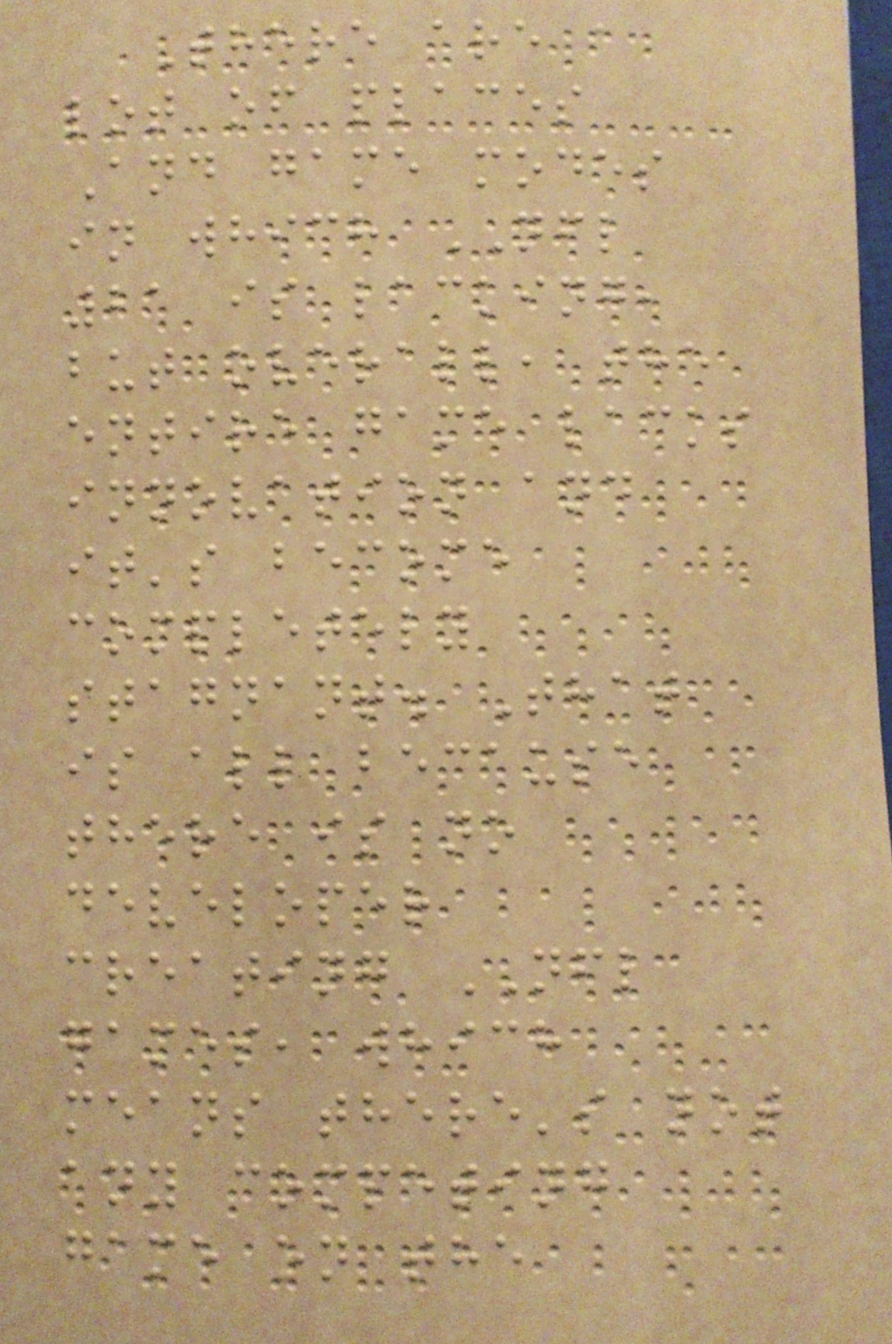There are a
lot of places
And game modes
in which NFL
21 is lacking,
but overall, the
entire game lacks
innovation and
it's become
completely
stagnant. That
is all because
there is no
developer
creating NFL
games, which
means there's not
any competing
game on the
